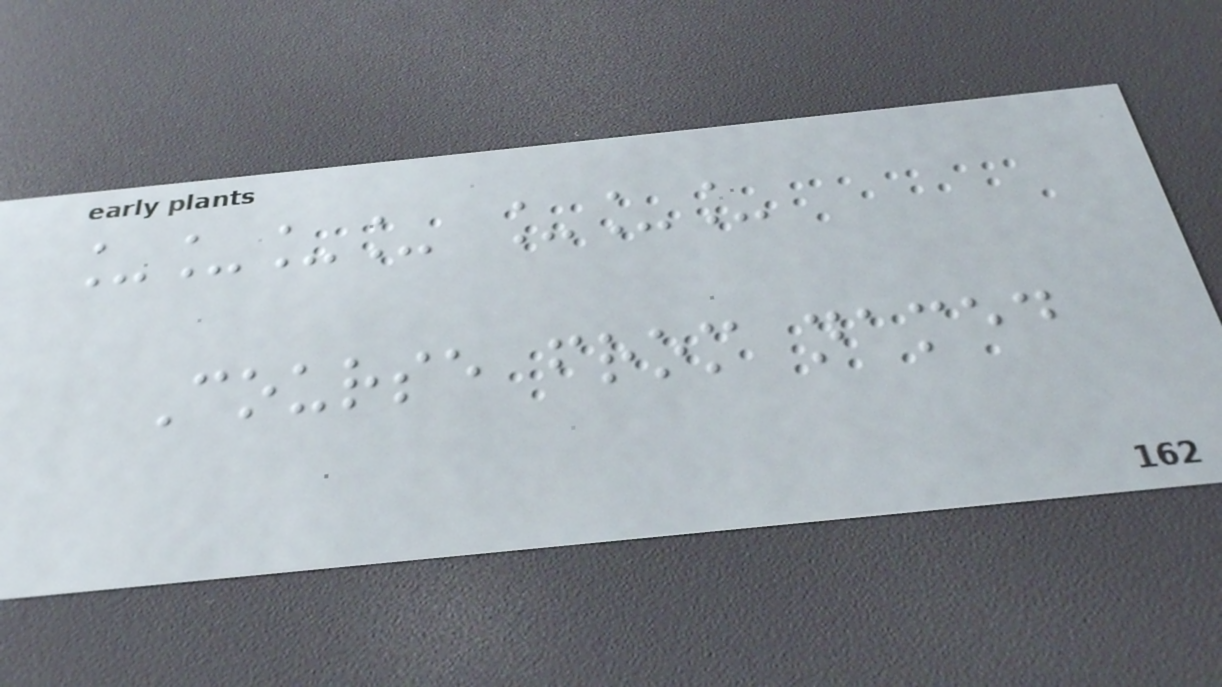____ ___
Course from named
